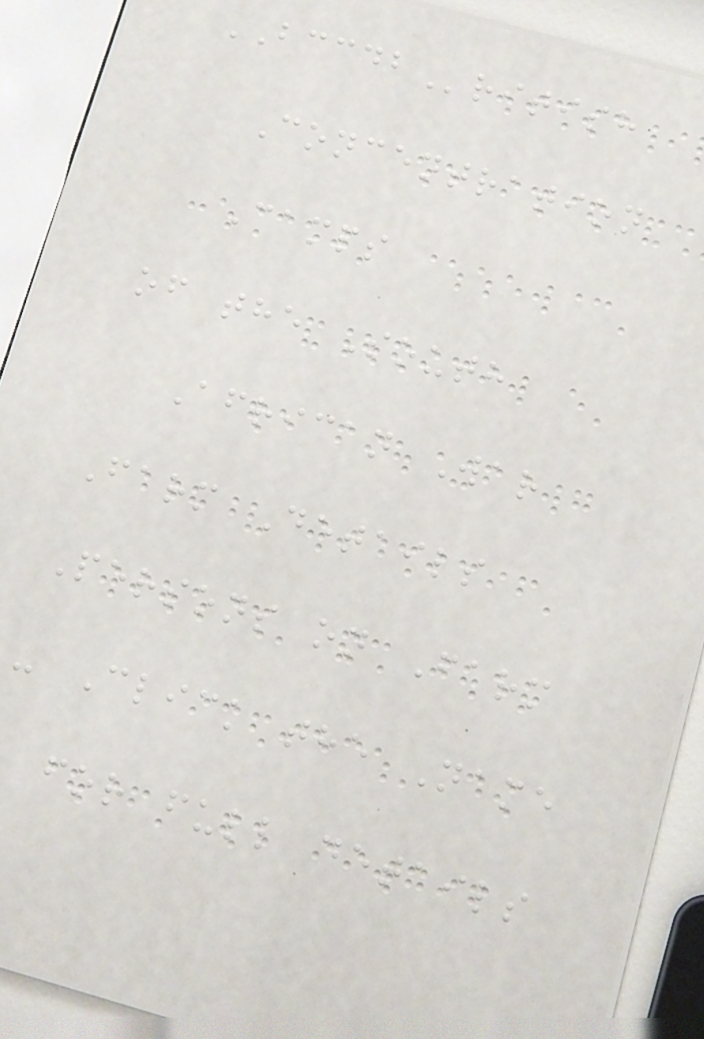BCCDBritish
Concentration
Camps
of the South
African War
Farm Details
Persons on Farm
- Click the Name
for full details
